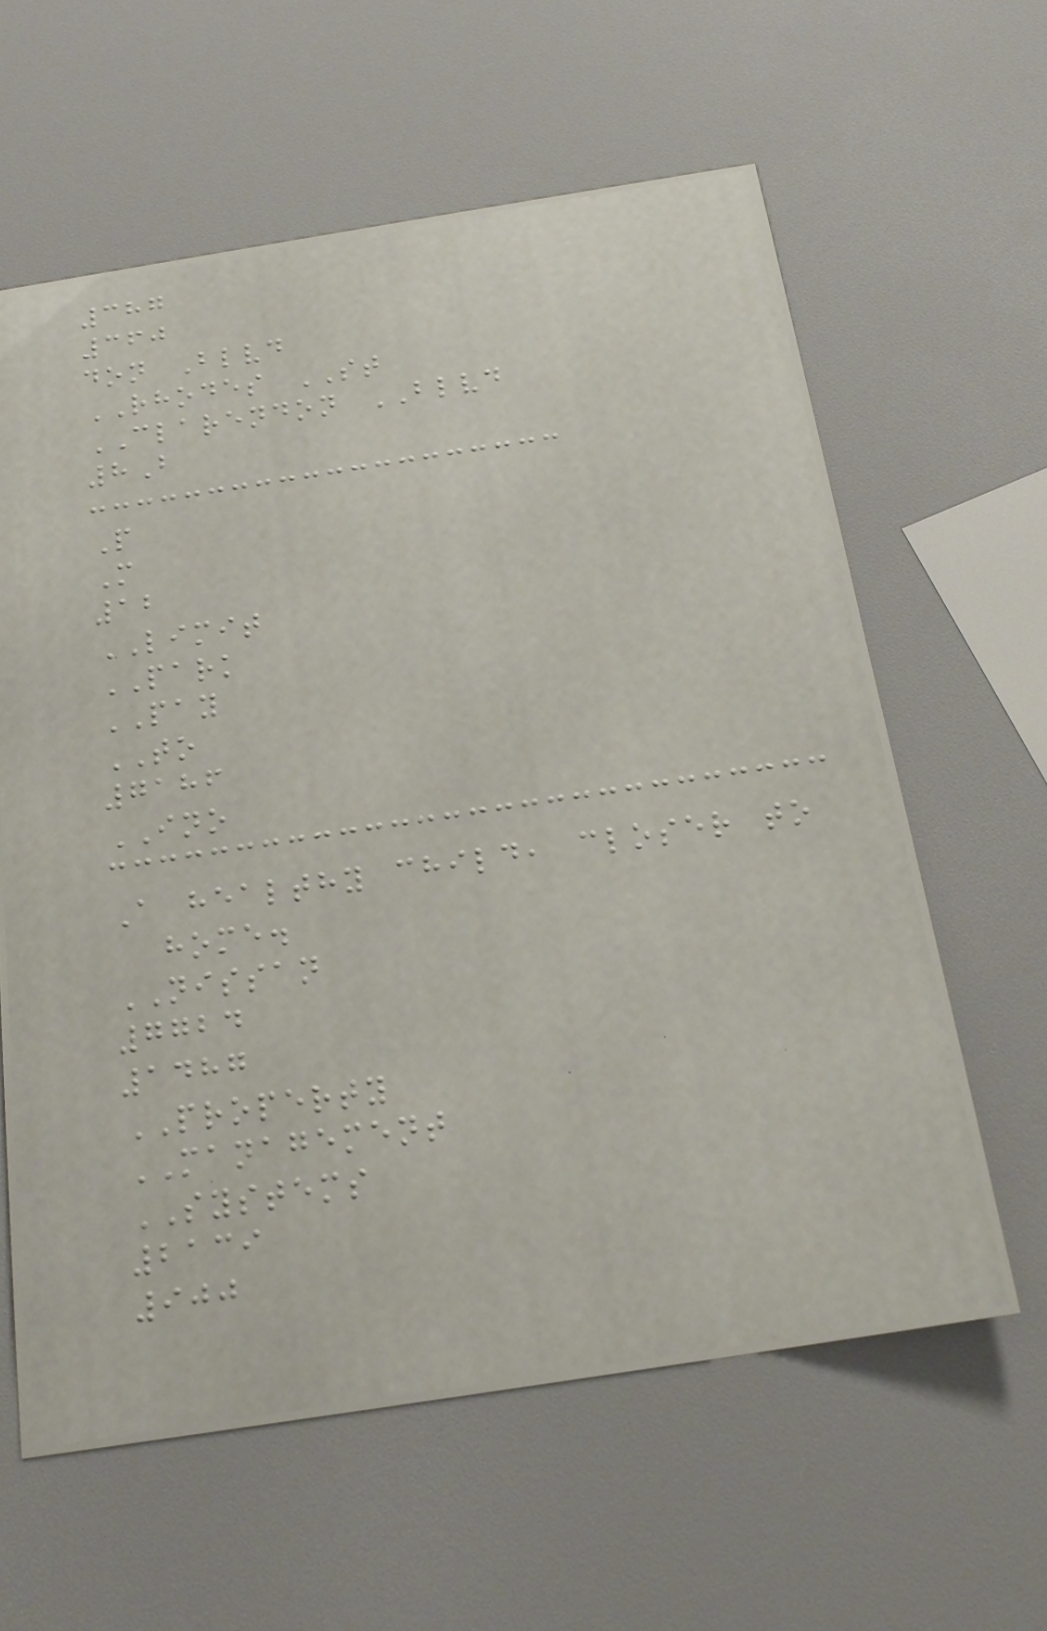387
360
don Blvd
RHODES ST
CLARENDON BLVD
8B
P
M
12
LIMIT
PARK
PAY
TO
7186
INO
A healthy child, closer to
home.
NISSAN
7724
1487
PROPERTY
MANAGEMENT
SYSTEMS
2139
900
